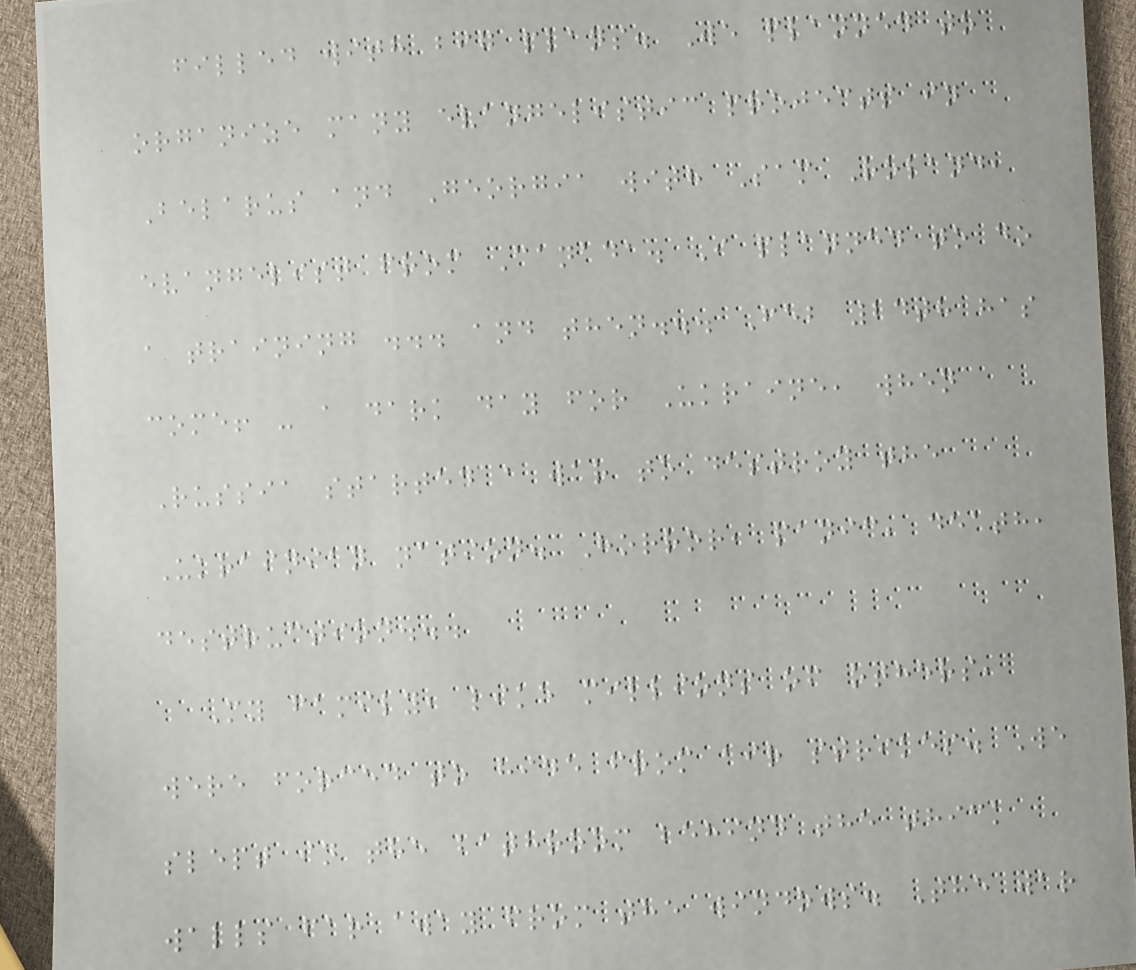filled with big plans. We planned to
organize many evangelistic projects in
Belarus and Georgia with Sam Roland,
evangelist from Canada. I planned to do
a training ... and then... Feb 24th has
come! - a dark day for Ukraine, when
Russia started a war to destroy the
Ukrainian nation. Horror, panic, death,
destruction...
My family, like millions of others,
were forced to hide from air strikes. We
slept in the bathroom behind the thick
walls far away from the windows. The war
